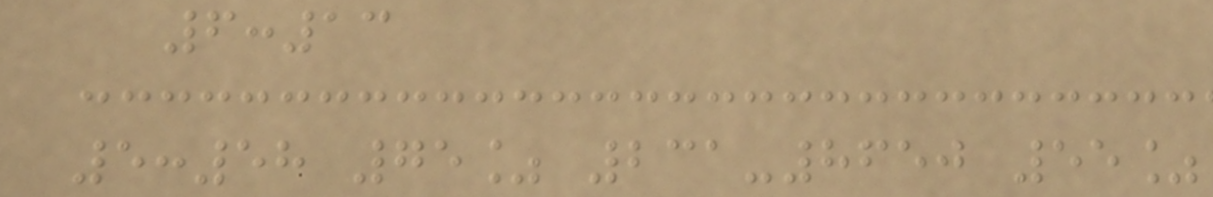6:13
5:58 75% 231-8650 55%
